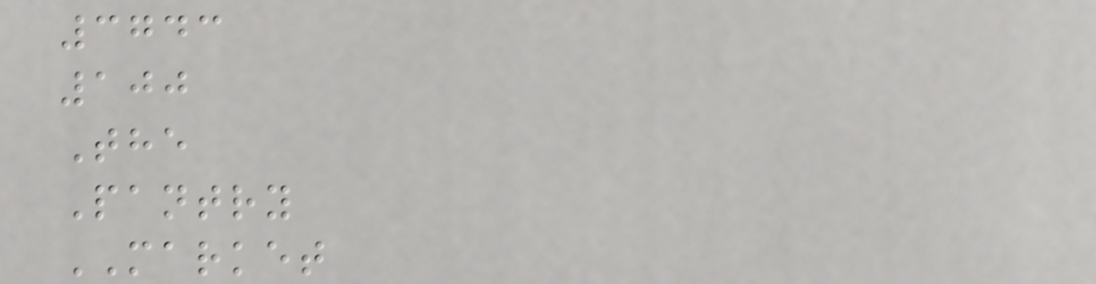3743
100
The
Pantry
MARKET
